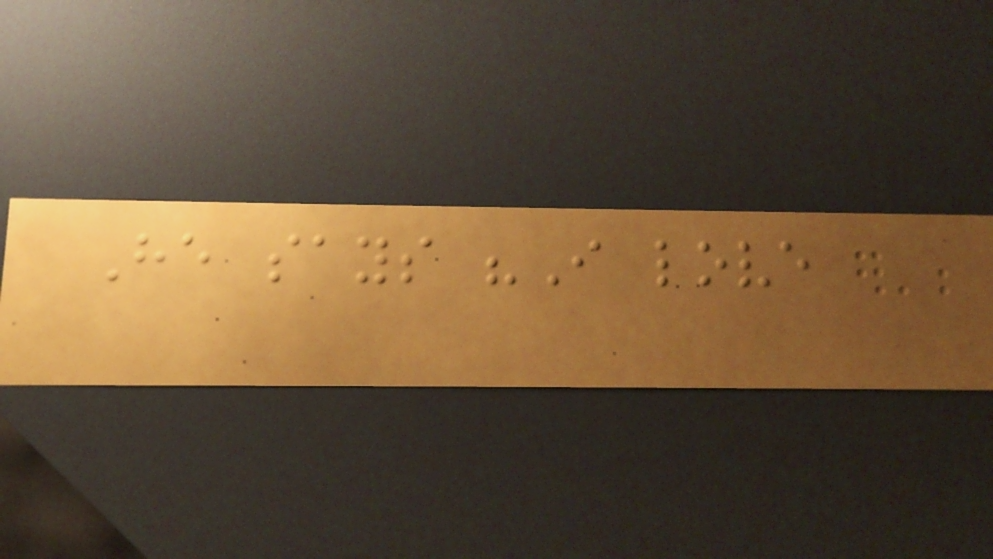He says "I love
